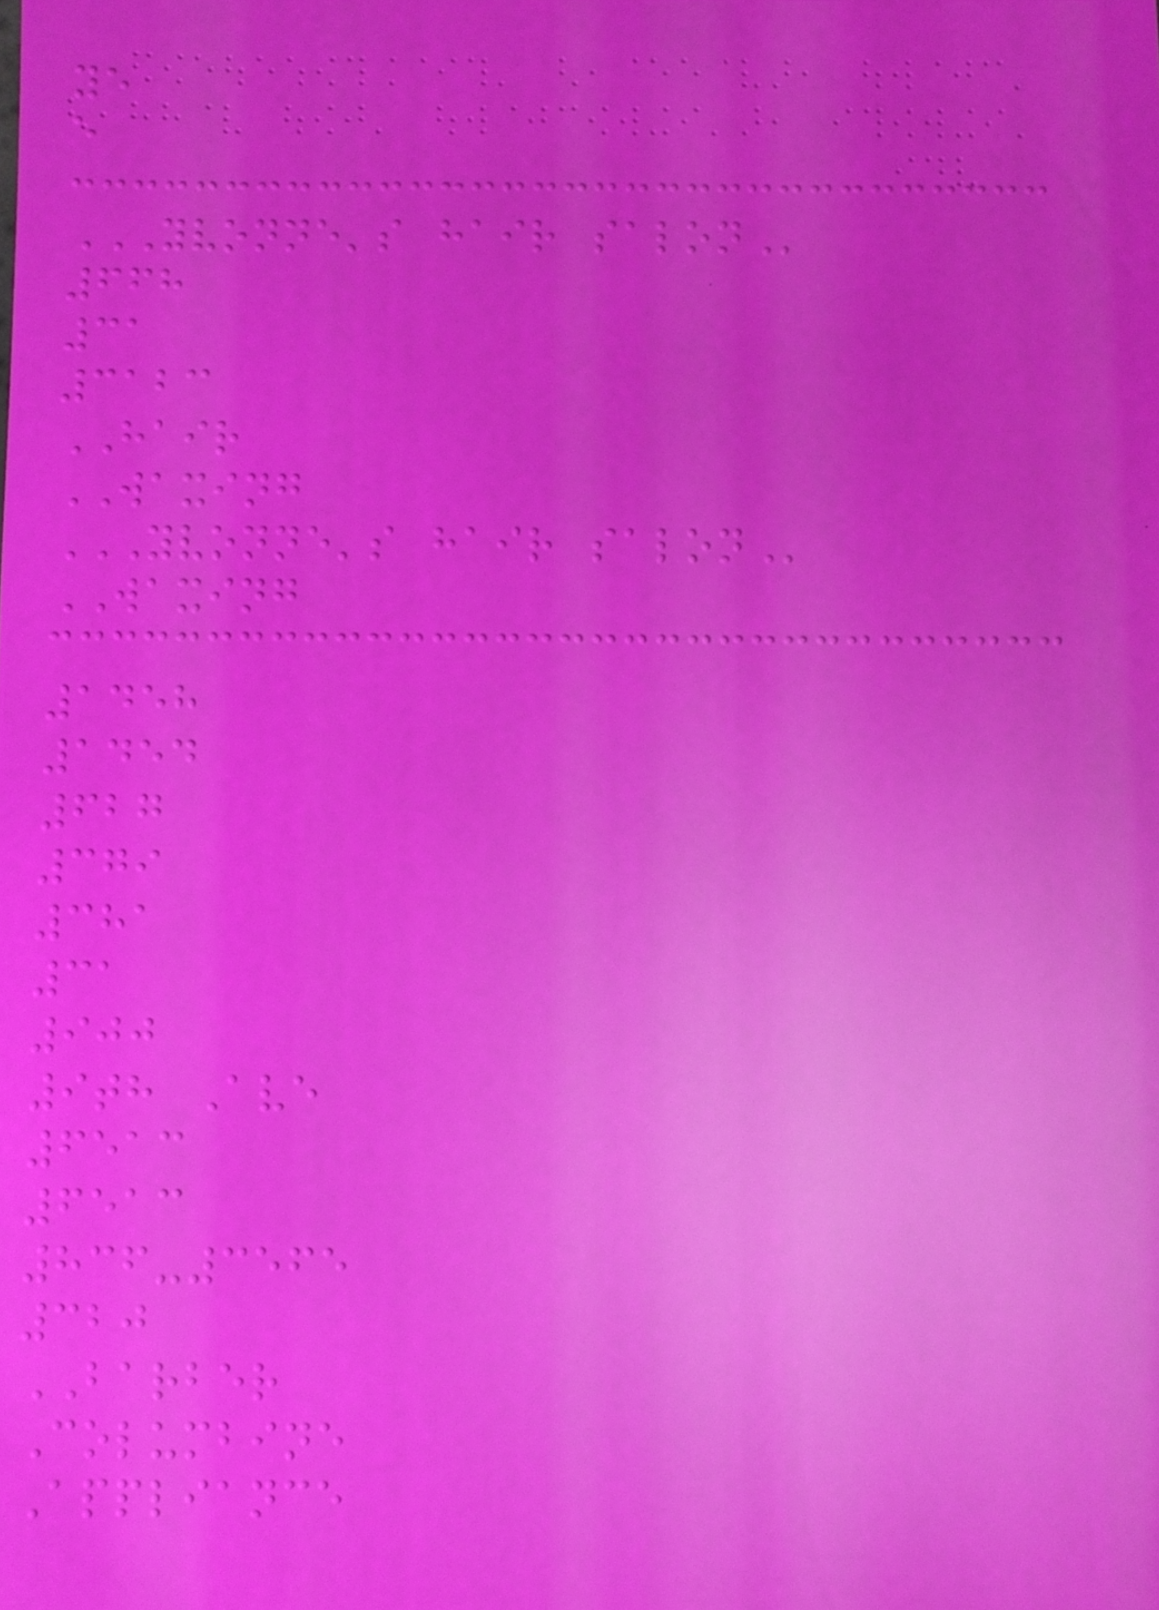ye
e
YVONNE'S HAIR SALON
668
31
3123
HAIR
WAXING
YVONNE'S HAIR SALON
WAXING
1458
1454
627
379
381
31
900
9th Ave
6513
6513
836-3565
320
BARBER
Columbine
Appliance
